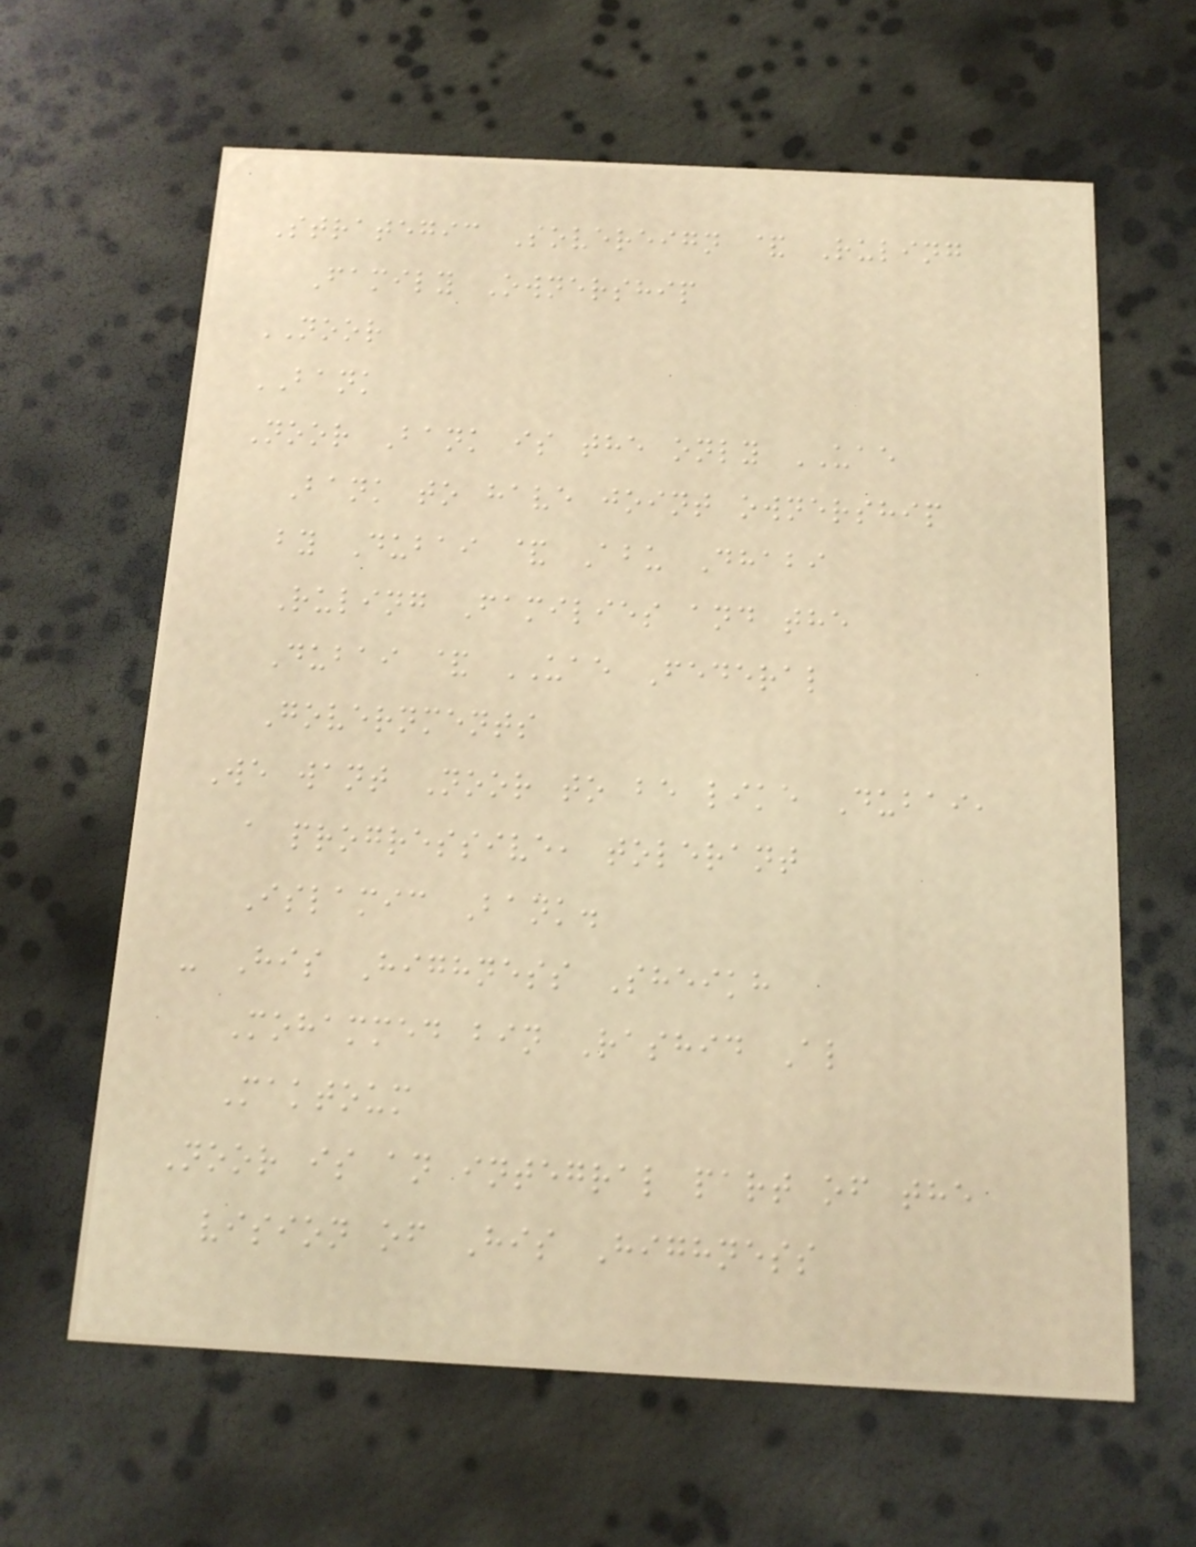Strategic Sovereign & Ruling
Family Ownership
NOOR
BANK
Noor Bank is the only UAE
Bank to have joint ownership
by Dubai & Abu Dhabi
Ruling Families and the
Dubai & UAE Federal
Governments
We want Noor to be like Dubai,
a progressive, tolerant
Islamic Bank.
- His Highness Sheikh
Mohammed bin Rashid Al
Maktoum
Noor is an integral part of the
vision of His Highness
